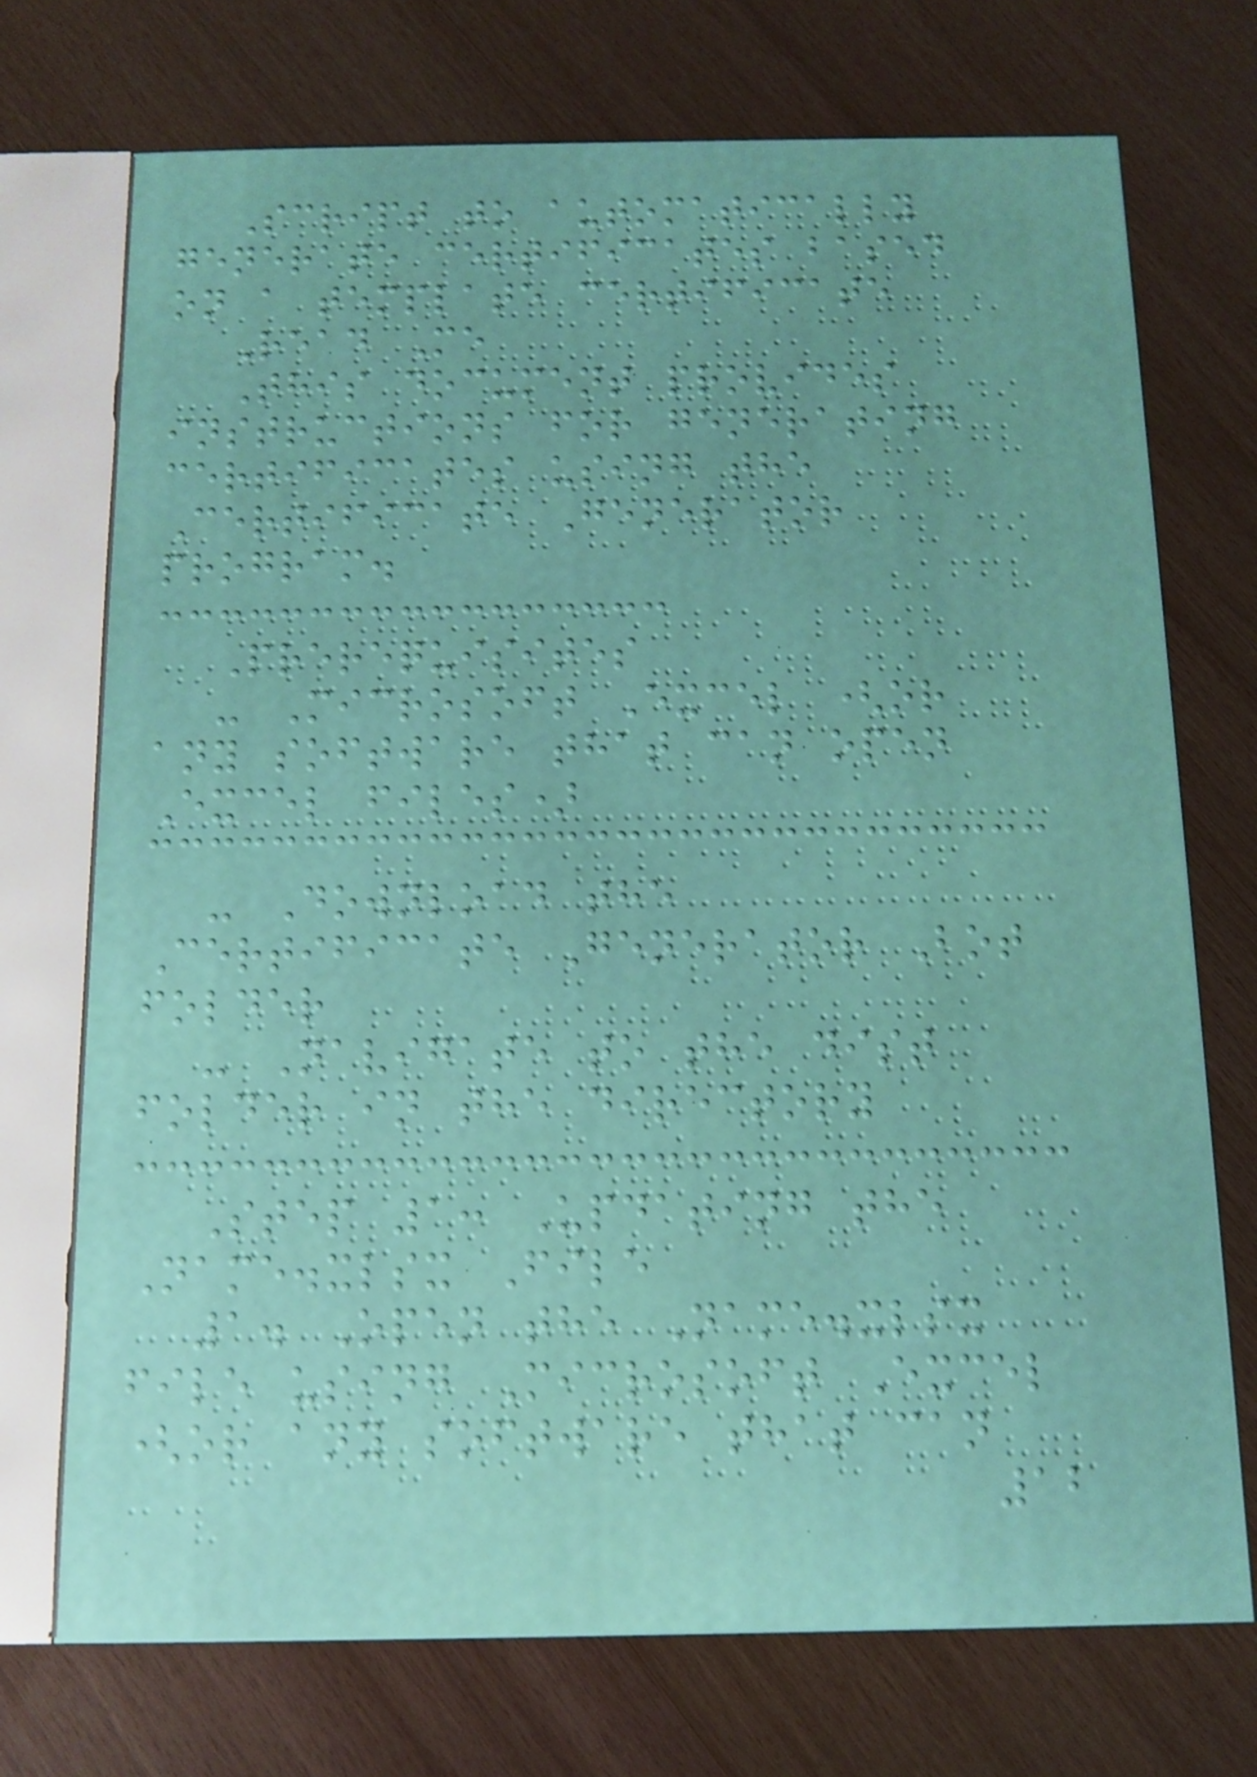Script to automatically
generate certificates based
on a template certificate
Read Me
This document provides
instructions for generating
certificates using the
Certificate Generator
program.
Prerequisites
- Microsoft Excel (or
any software that can open
Excel files)
- Download the
Certificate Generator Bot
folder
- Navigate to the dist
folder in the directory
Step 1: Updating the
Name.xlsx File
1. Open the Name.xlsx
file using Microsoft Excel
(or any software that can
12
